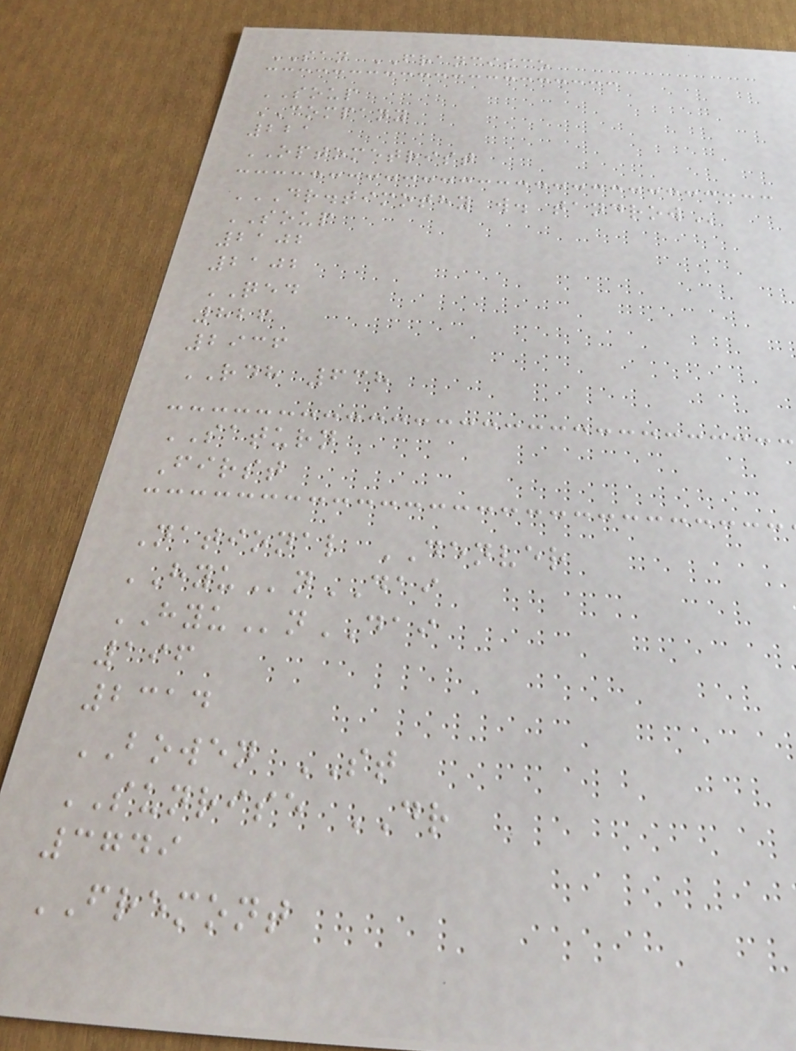SAN FRANCISCO
SOUP
COMPANY
221
OPTOMETRIST
DR.TIMOTHY W. TANDROW
SOUP
2102
2102
QED
826
2936
RDH 638
SATURN
First
National DENVER
HYUnDAI
HYUnDAI
196
2314
BOWEN ST
SUNRISE DR
3749
FREMONT
